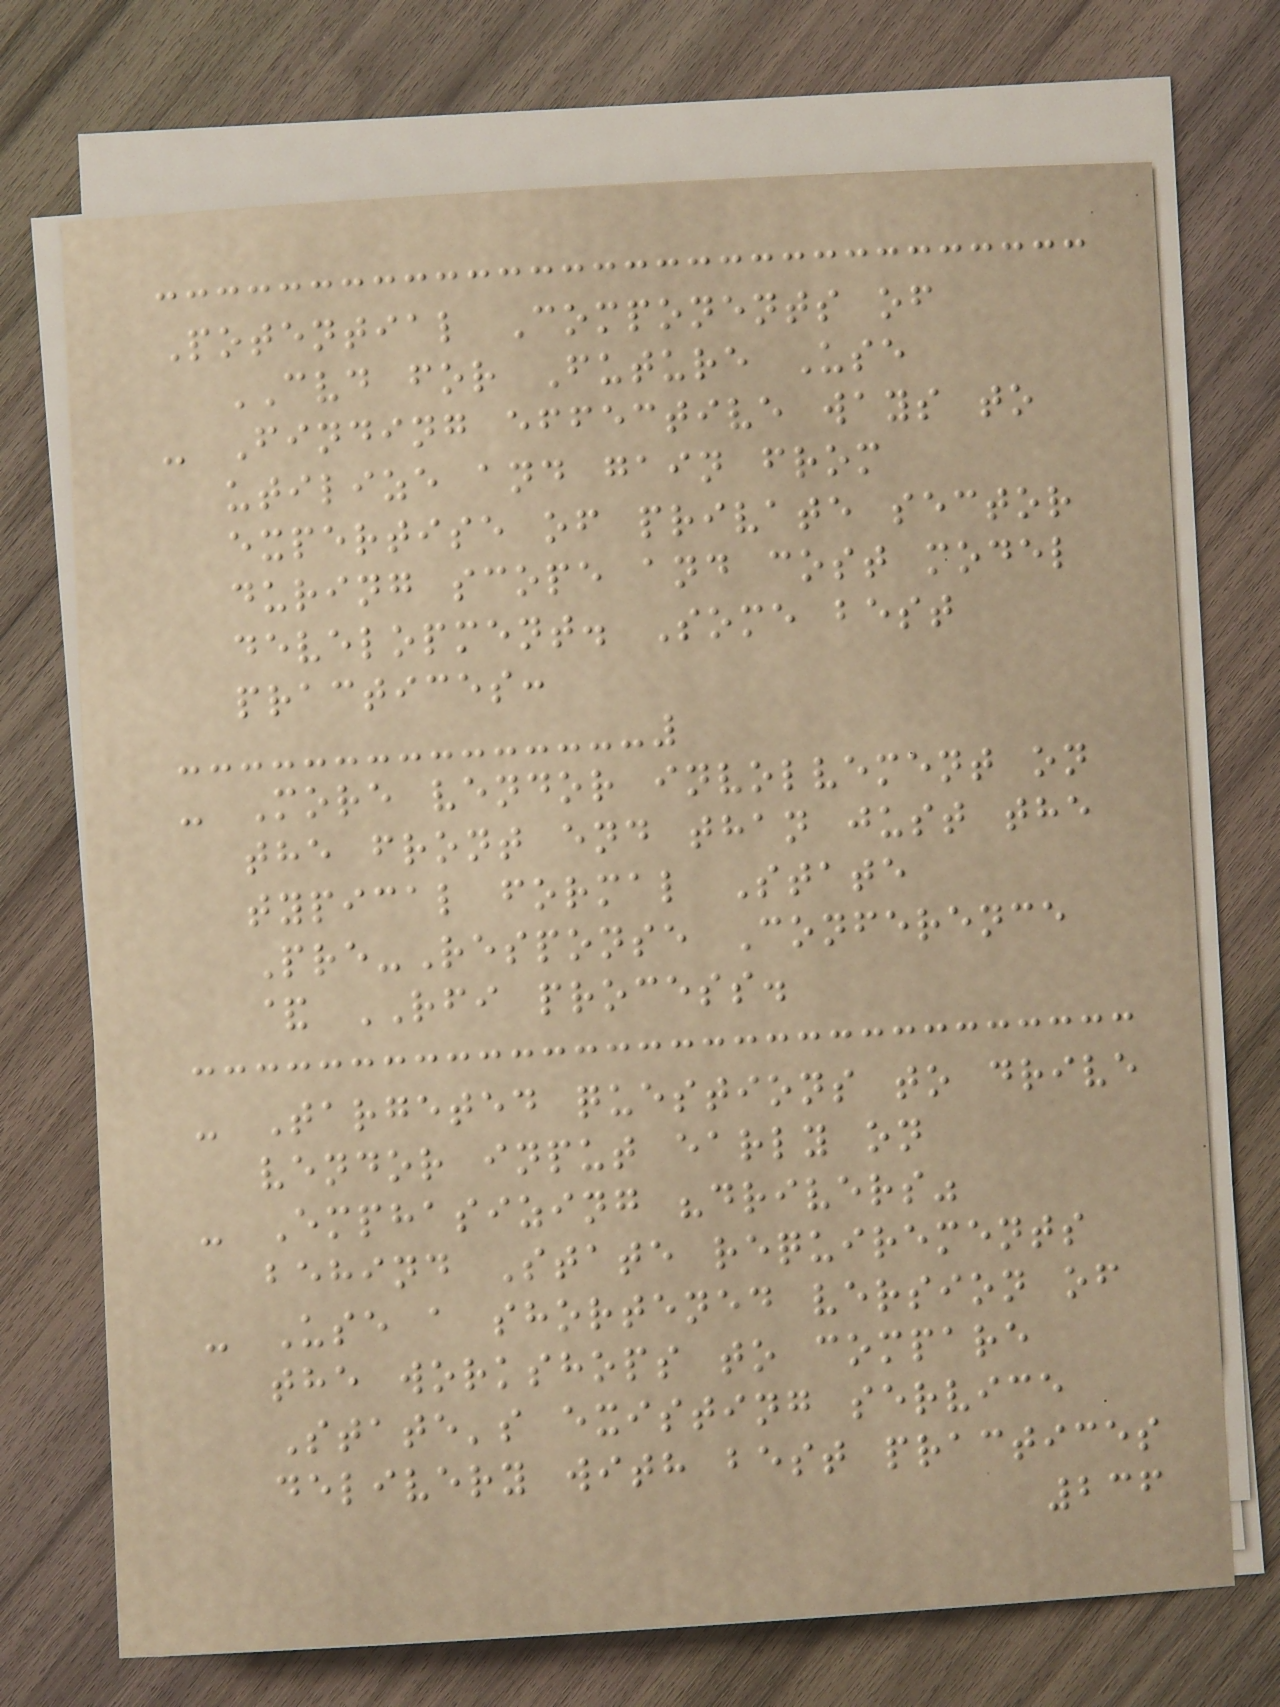Potential Components of
CVD for Future Use
- Finding effective ways to
utilize and gain from
expertise of private sector
during scope and cost model
development. Some best
practices:
- More vendor involvement on
the front end than just the
typical formal State
Pre-Response Conference
& RFI process.
- Targeted questions to drive
vendor input early on
- Emphasizing "drivers"
behind State requirements
- Use a shortened version of
the workshops to compare
State's existing service
delivery with best practices
236
